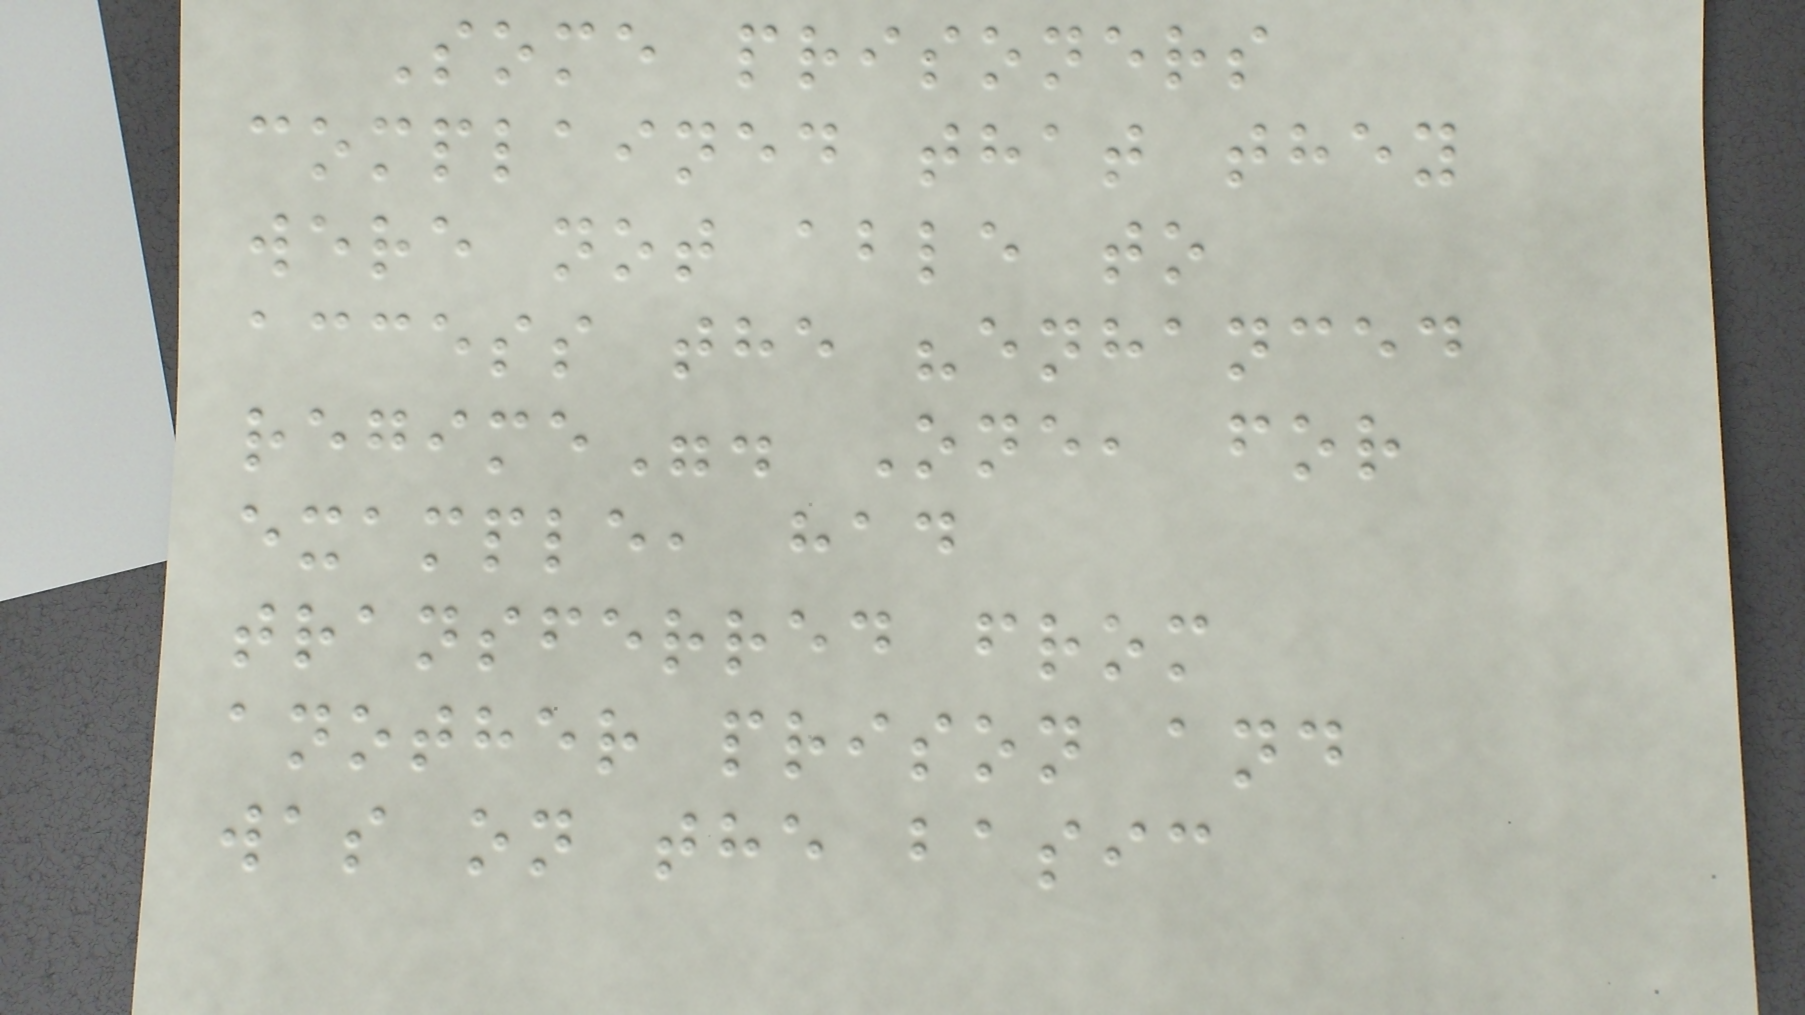Some prisoners
complained that they
were not able to
access the "enhanced
regime". One, for
example, had
transferred from
another prison and
was on the basic
